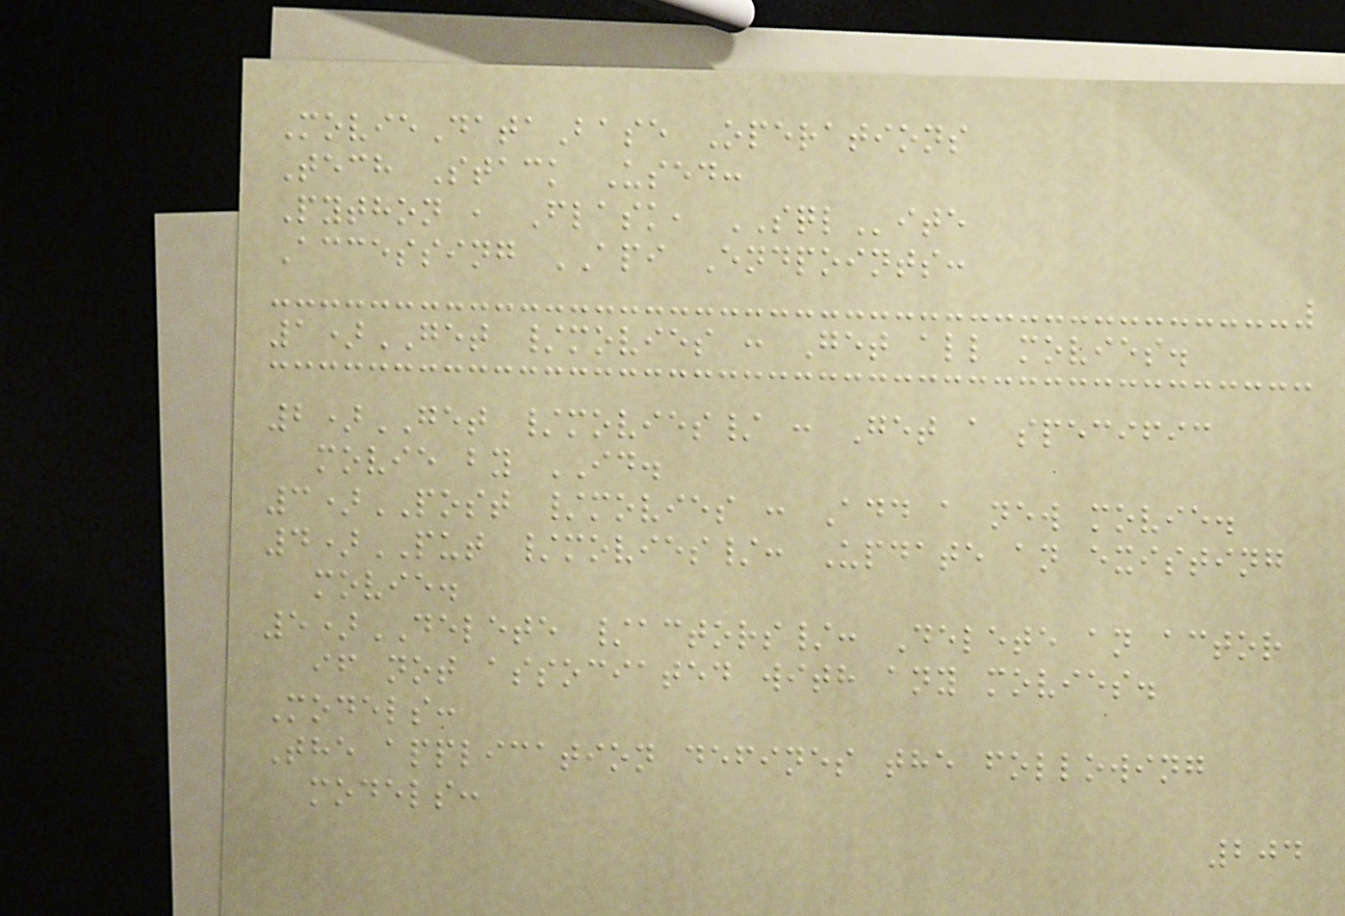MovieDataBase Operations
Tech Stack Used:
Python , Flask, SQLite
Accessing API Endpoints:
1)GET /movies : Get all movies.
2)GET /movies/ : Get a specific
movie by ID.
3)POST /movies : Add a new movie.
4)PUT /movies/: Update an existing
movie.
5)DELETE /actors/: Delete an actor
if not associated with any movies.
Models:
The application defines the following
models:
204
